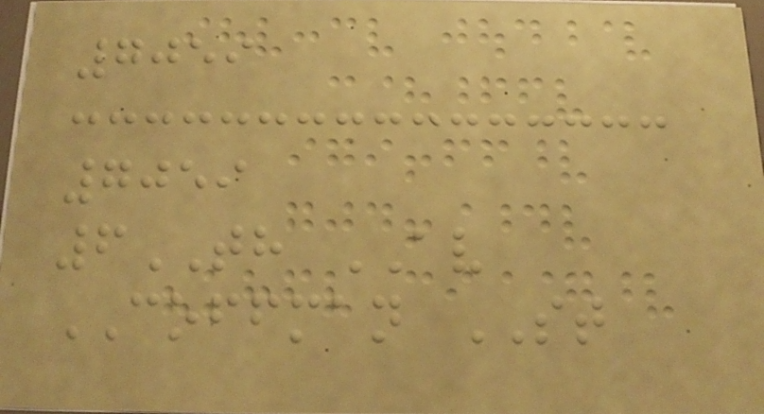7059
7059
6TH AV
COFFMAN ST
